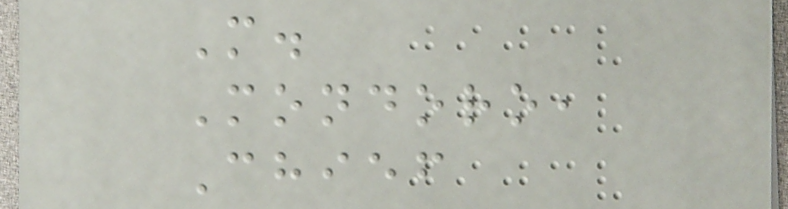M.
Mondoro,
Chief
